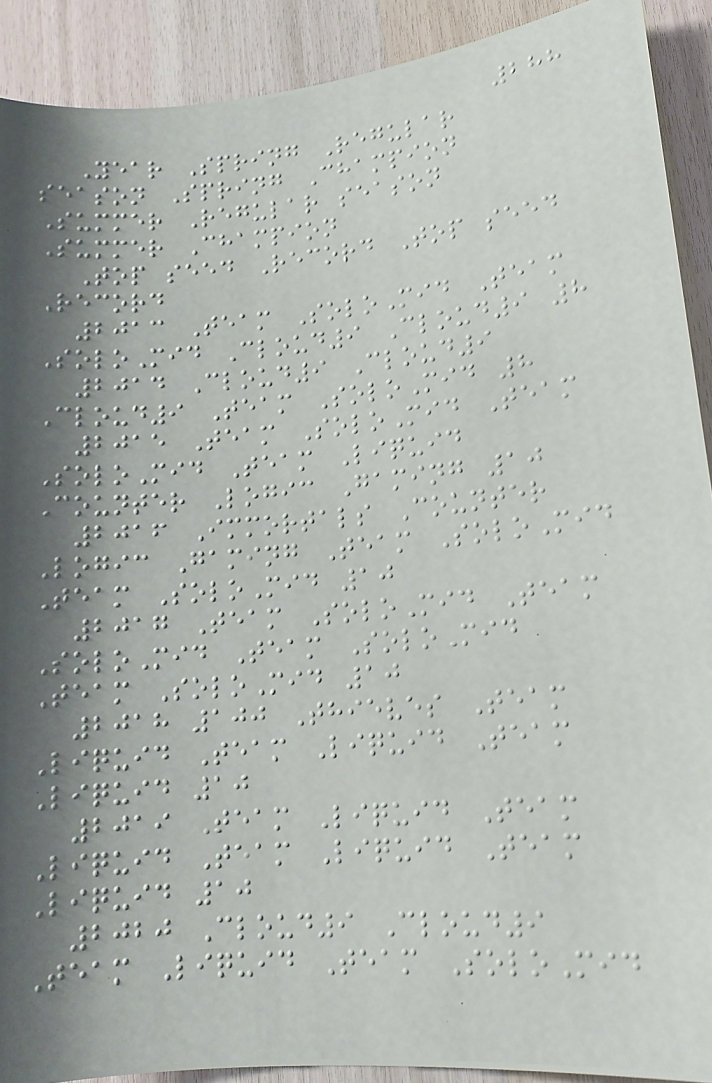288
Year Spring Regular
season Spring Champion
Summer Regular season
Summer Champion
Top seed Record Top seed
Record
2013 Team SoloMid Team
SoloMid Cloud9 Cloud9 8
2014 Cloud9 Cloud9
Cloud9 Team SoloMid 8
2015 Team SoloMid Team
SoloMid Team Liquid
Counter Logic Gaming 10
2016 Immortals Counter
Logic Gaming Team SoloMid
Team SoloMid 10
2017 Team SoloMid Team
SoloMid Team SoloMid
Team SoloMid 10
2018 100 Thieves Team
Liquid Team Liquid Team
Liquid 10
2019 Team Liquid Team
Liquid Team Liquid Team
Liquid 10
2020 Cloud9 Cloud9
Team Liquid Team SoloMid
